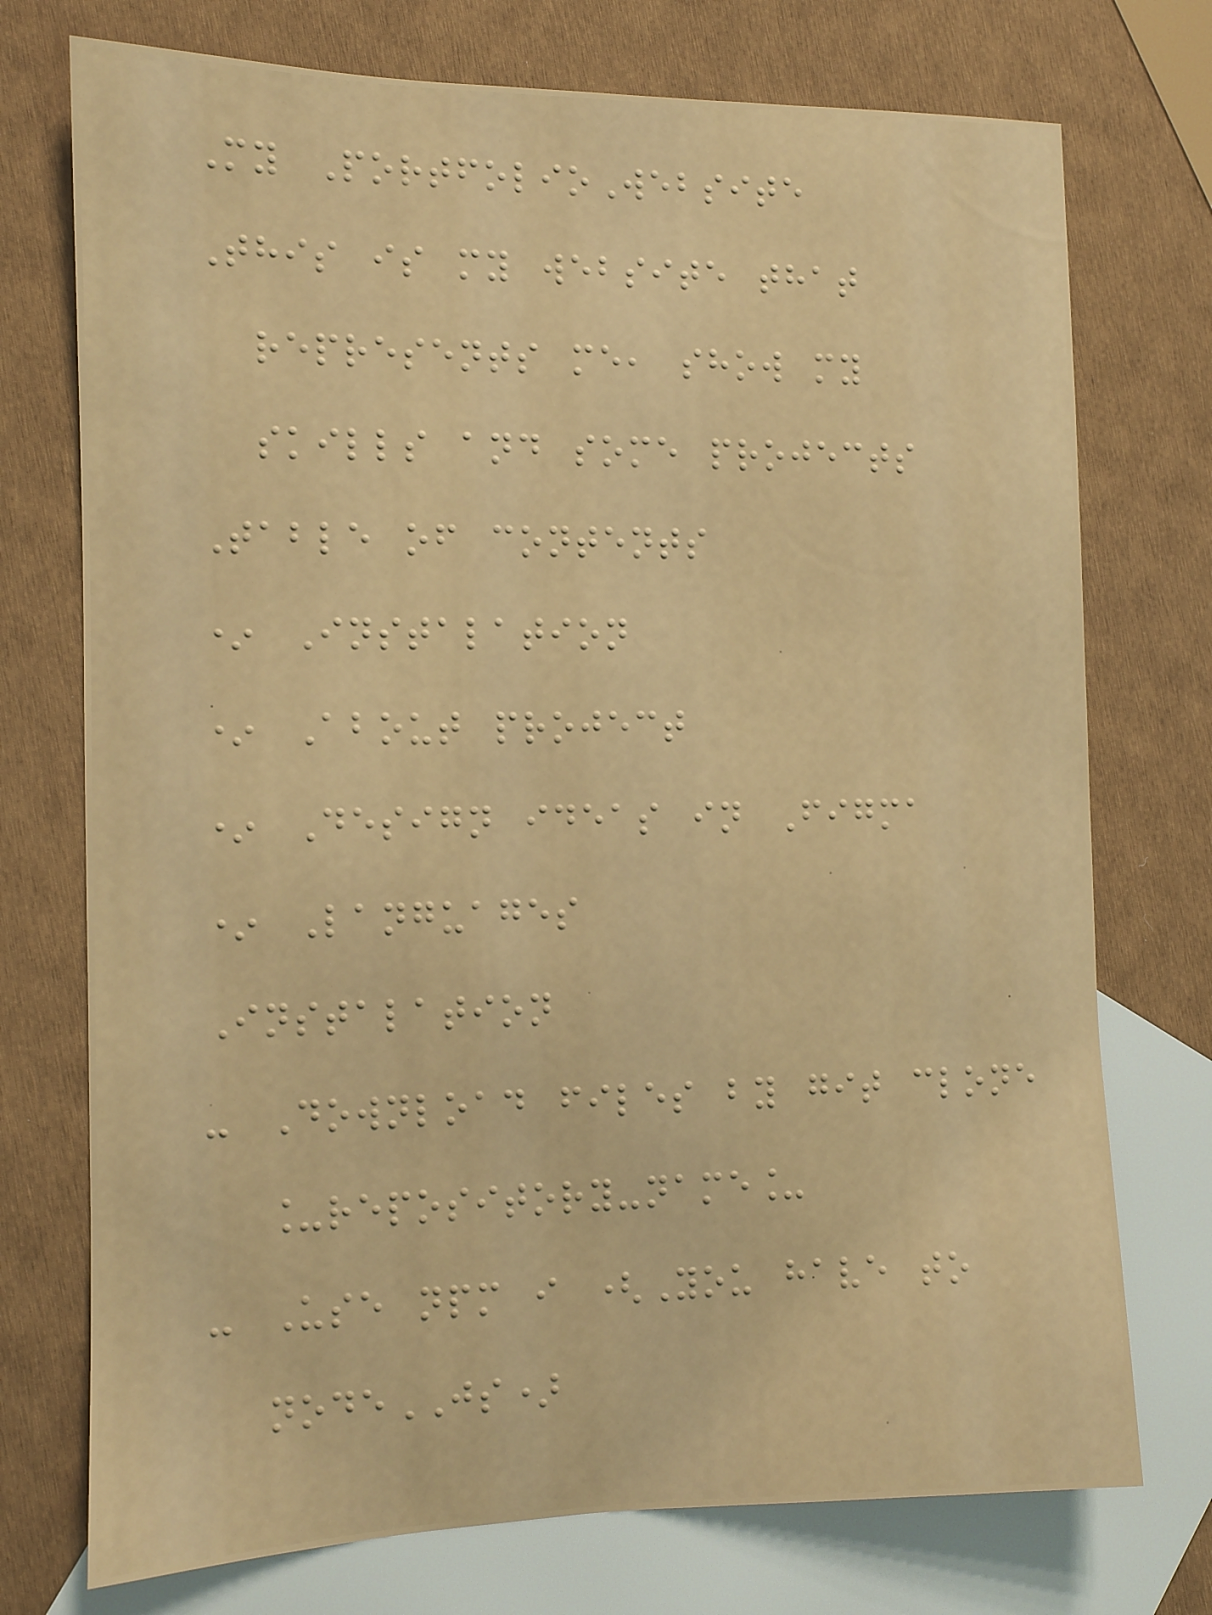My PortfolioWebsite
This is my website that
represents me, show my
skills and some projects
Table of contents
* Instalation
* About project
* Design ideas in Figma
* Languages
Instalation
- Download files by git clone
_repository-name_
- Use npm i (You have to
nodeJS)
